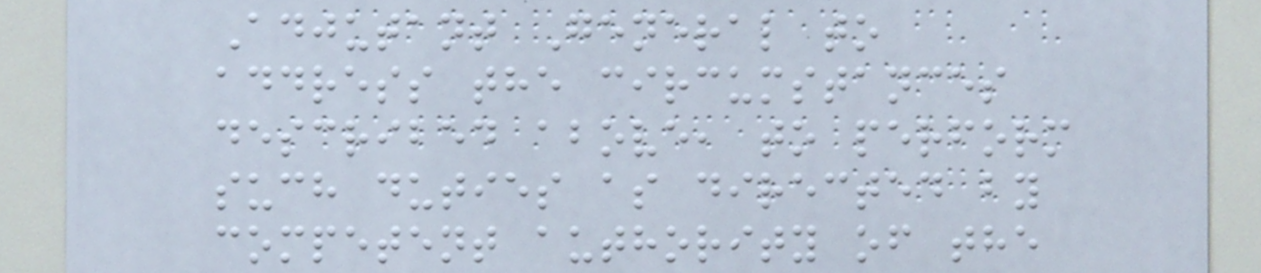Adjutant General to
address the circumstances
described above, to perform
such duties as directed by
competent authority of the
